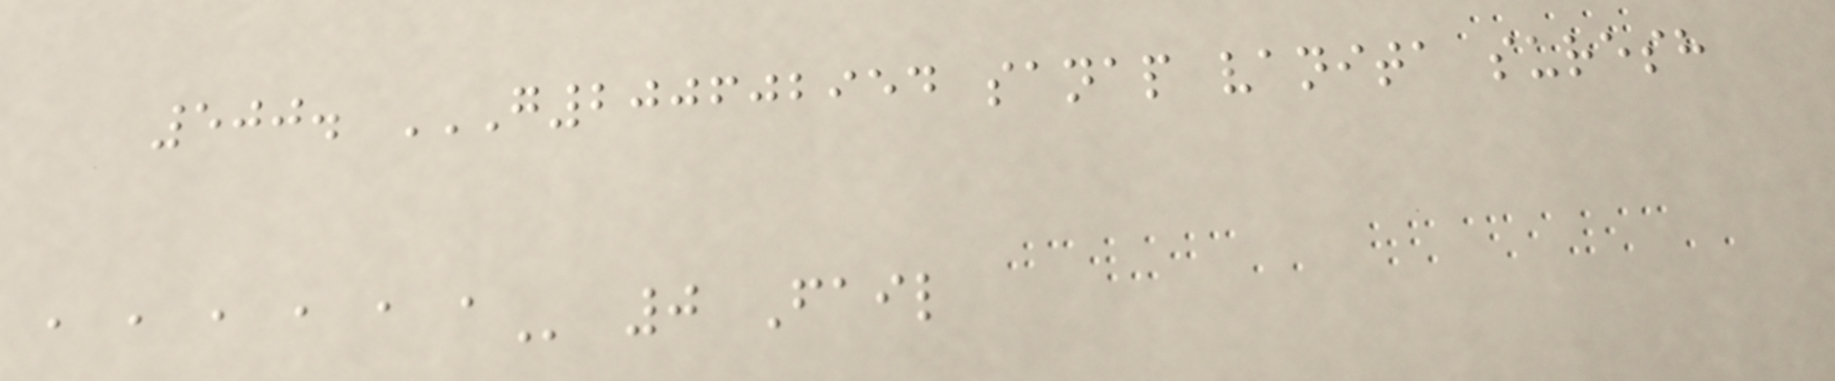500. G200602954 SANAP VANITA SURESH
A A A A A A 0 Fail
